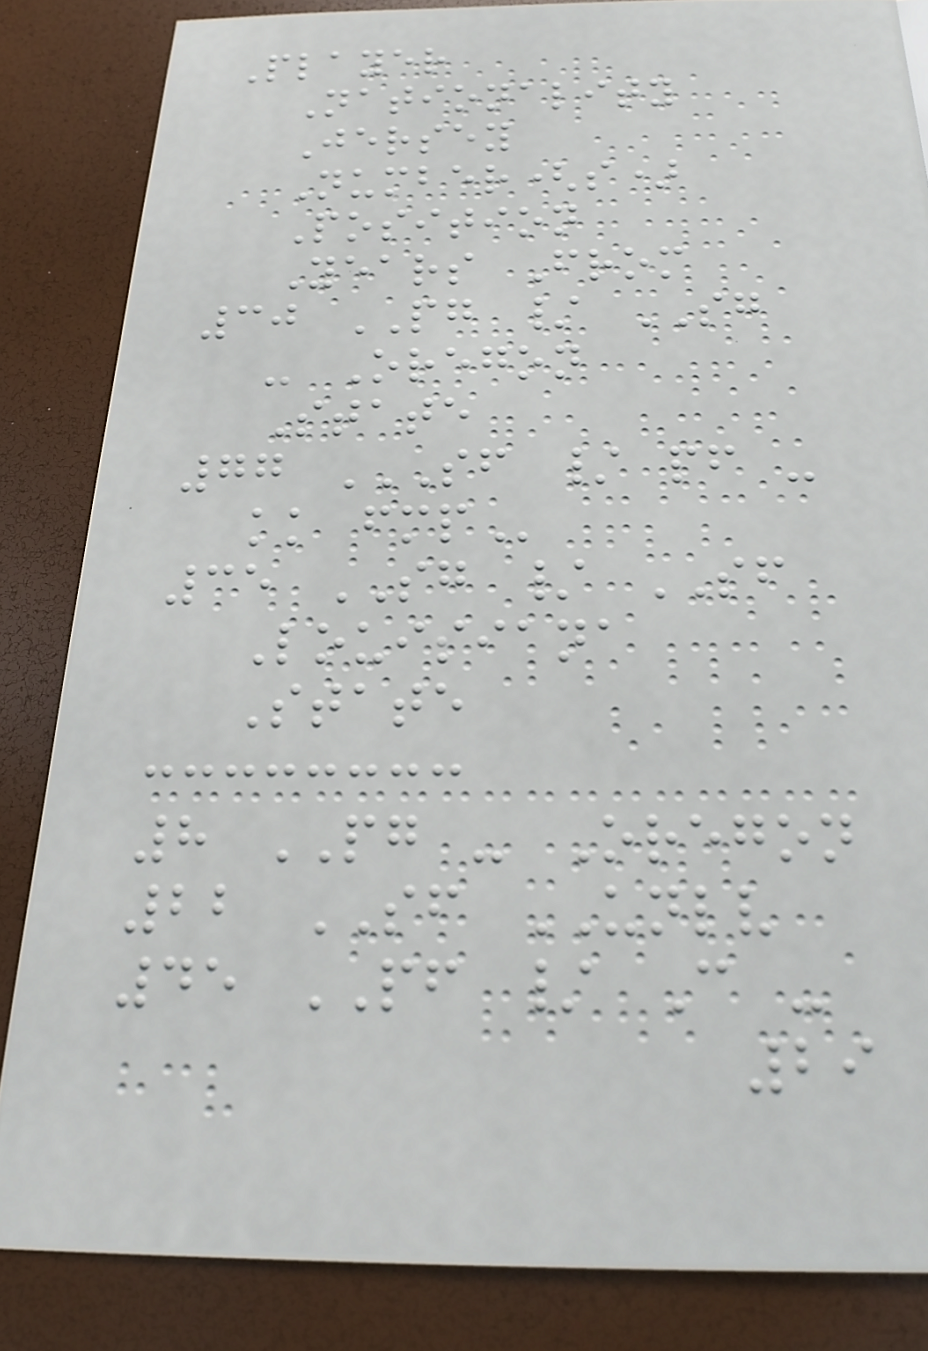Player
Nationality
Jersey
Number(s)
Position
Years From
30 PG / SG
- Oregon
State
77 SF / PF -
KK FMP
35 SG / SF
Louisiana
State
8 PG - Oregon
22 SF UNLV
45 PF / C -
29
